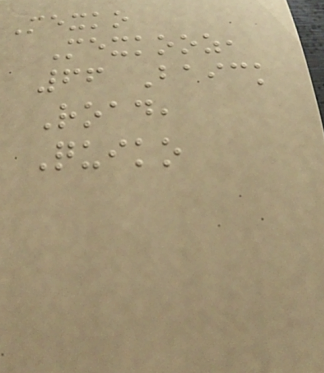Mexko
Mexkooz,
66 Baick
Road,
Quiko
